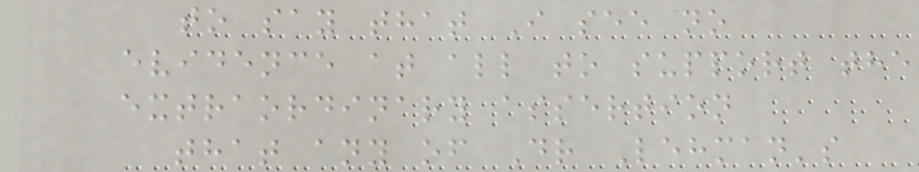to say that I see no
evidence at all to support the
extraordinary assertion
that any of Dr Lehman's
